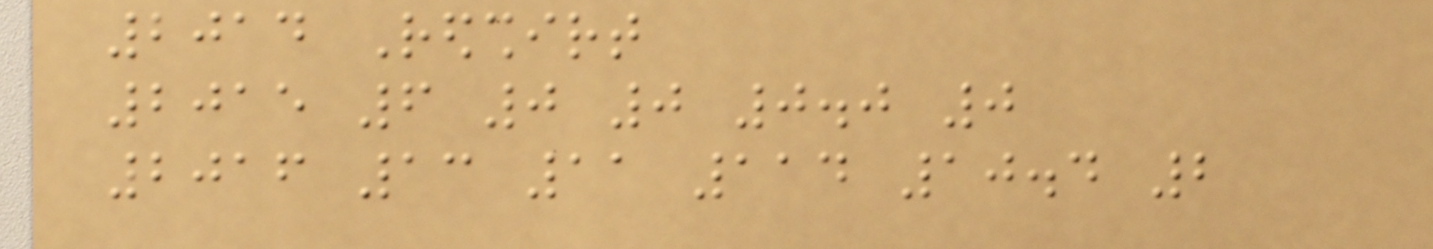2014 Redshirt
2015 6 0 0 0.0 0
2016 13 11 114 10.4 2
